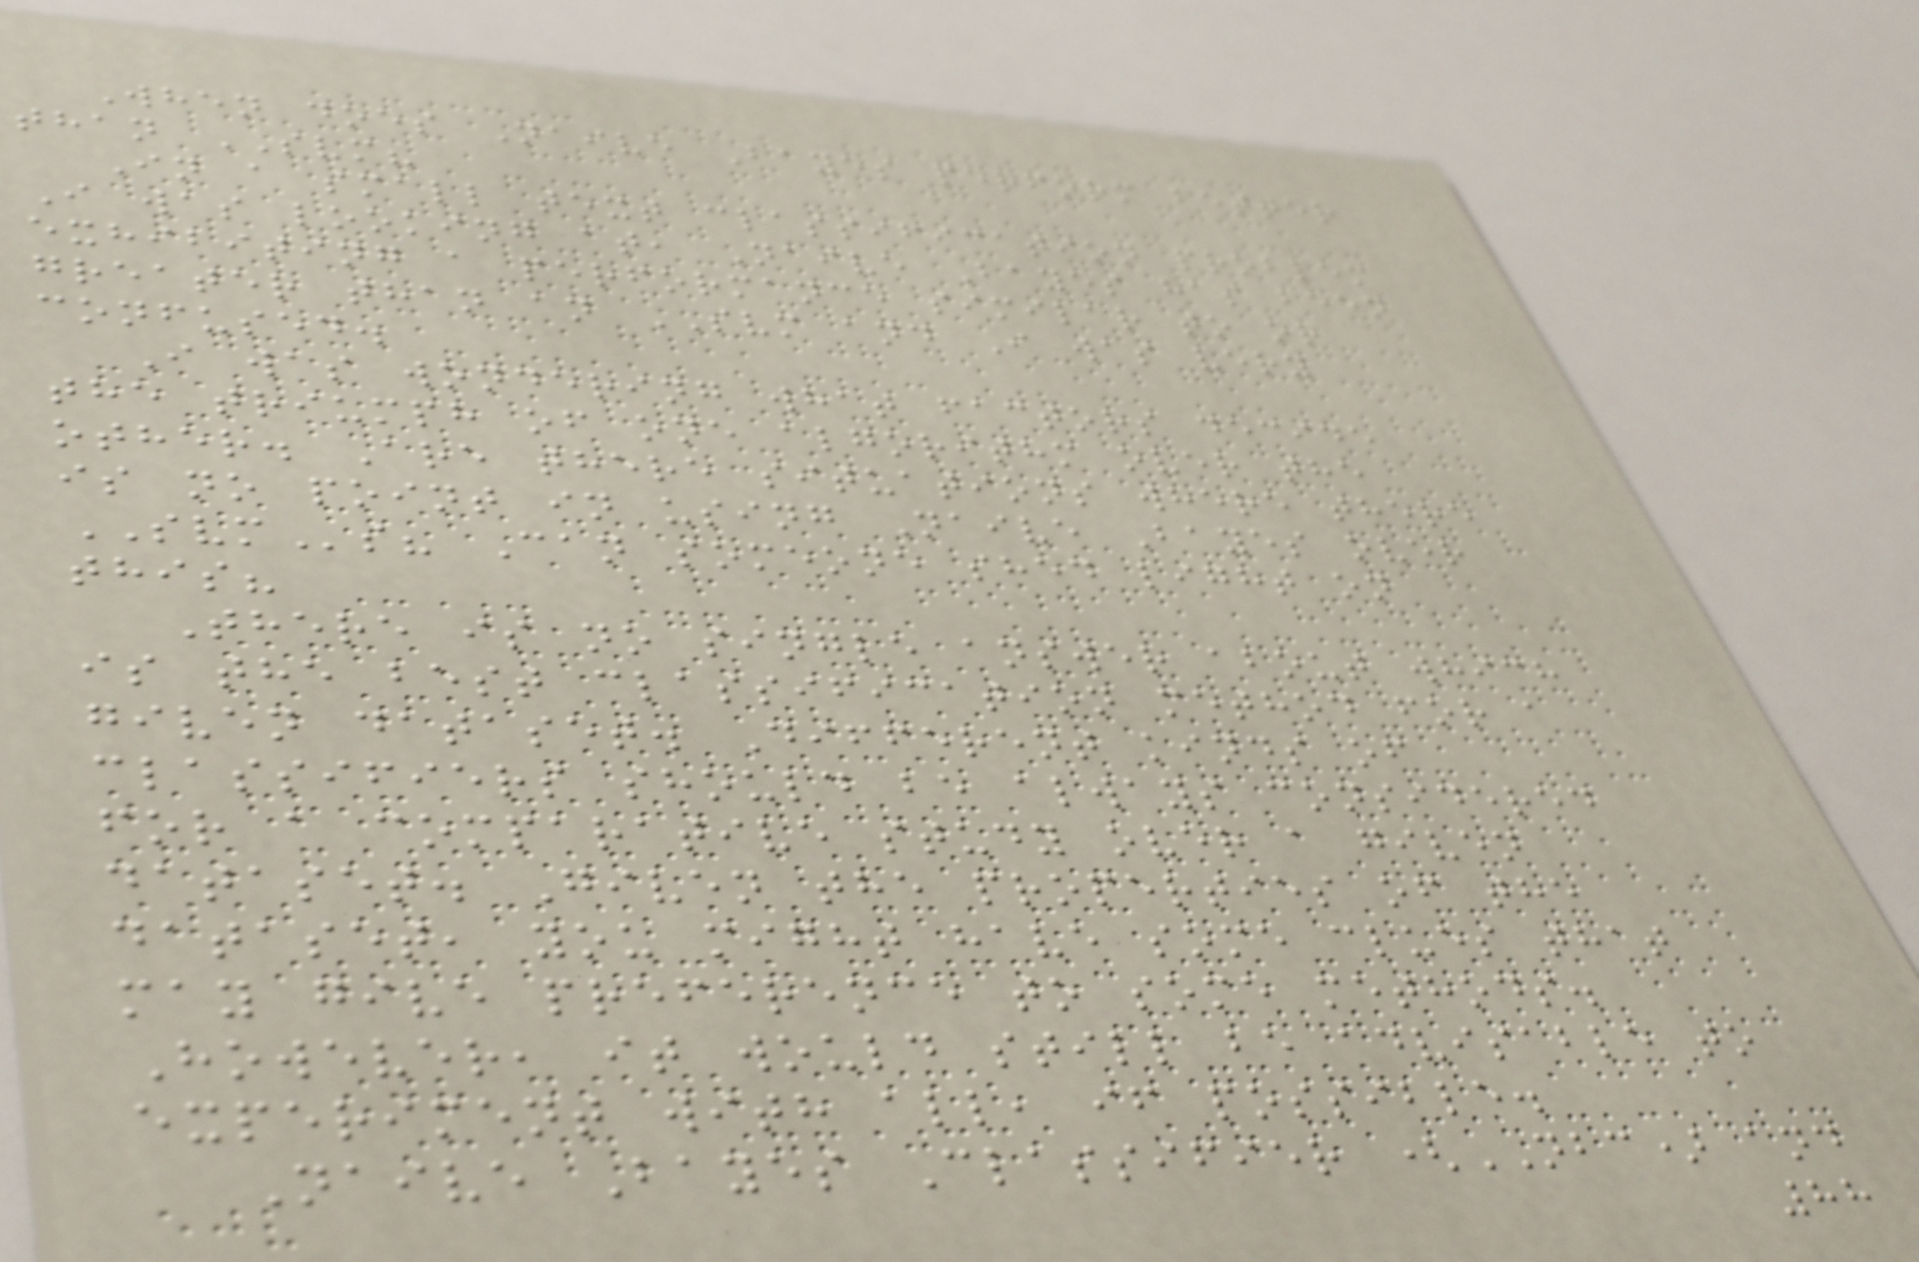When does Naive Bayes perform better
than SVM?
In a small text classification problem
I was looking at, Naive Bayes has been
exhibiting a performance similar to or
greater than an SVM and I was very
confused.
I was wondering what factors decide
the triumph of one algorithm over the
other. Are there situations where there
is no point in using Naive Bayes over
SVMs? Can someone shed light on
this?
There is no single answer about which
is the best classification method for a
given dataset. Different kinds of
classifiers should be always considered
for a comparative study over a given
dataset. Given the properties of the
dataset, you might have some clues that
may give preference to some methods.
However, it would still be advisable to
experiment with all, if possible.
Naive Bayes Classifier (NBC) and
88
